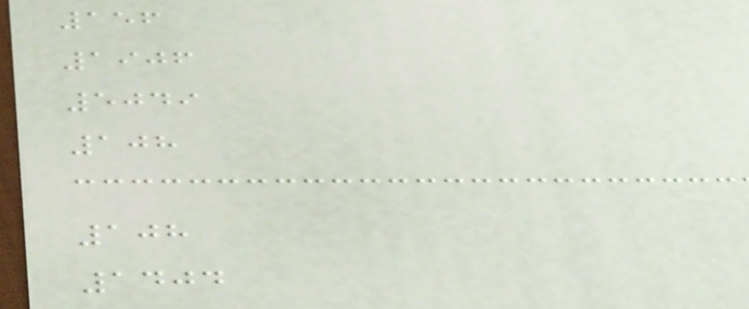156
1906
5049
108
108
1404
